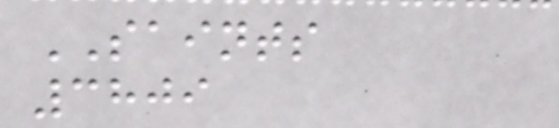SAINTS
3809
